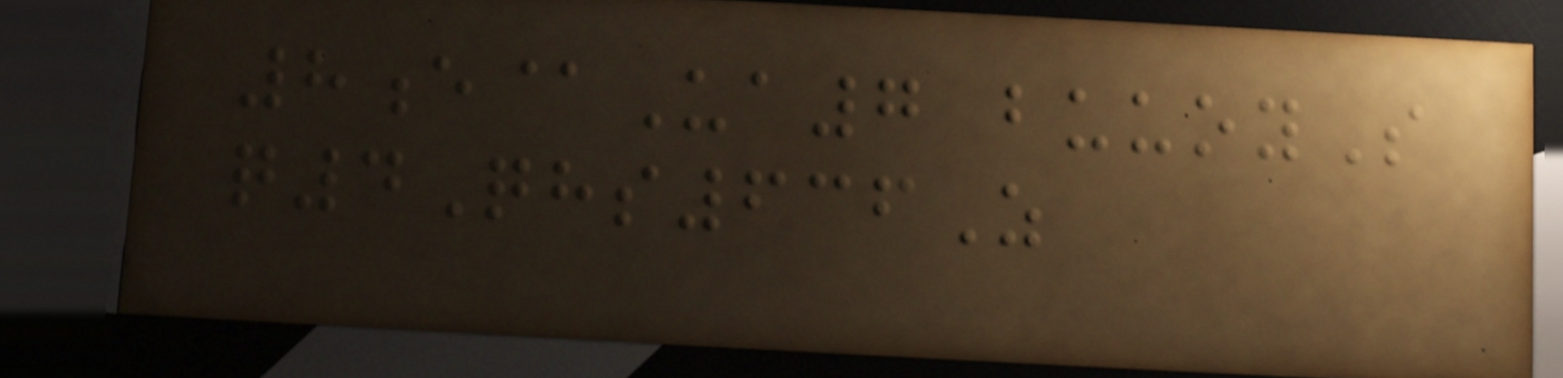8e@Ua7 buuoyS
q4Qhs636Z
